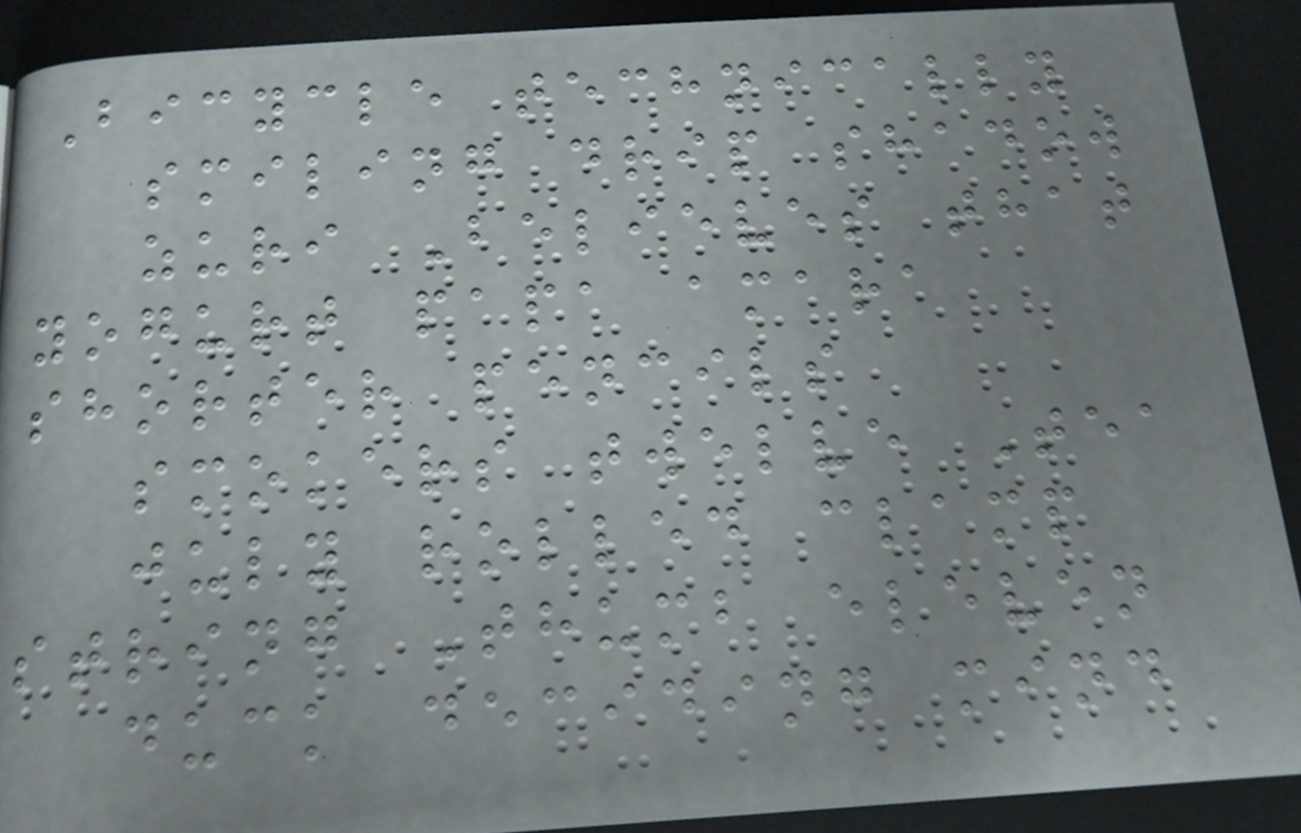Bicycle technically
smiling drip shadow
zuri Believes that
yogurt papa amara
shorter pencils
smokers twelve Tea
july rolled clamp
string Thumb eleven
duck deciding mind
